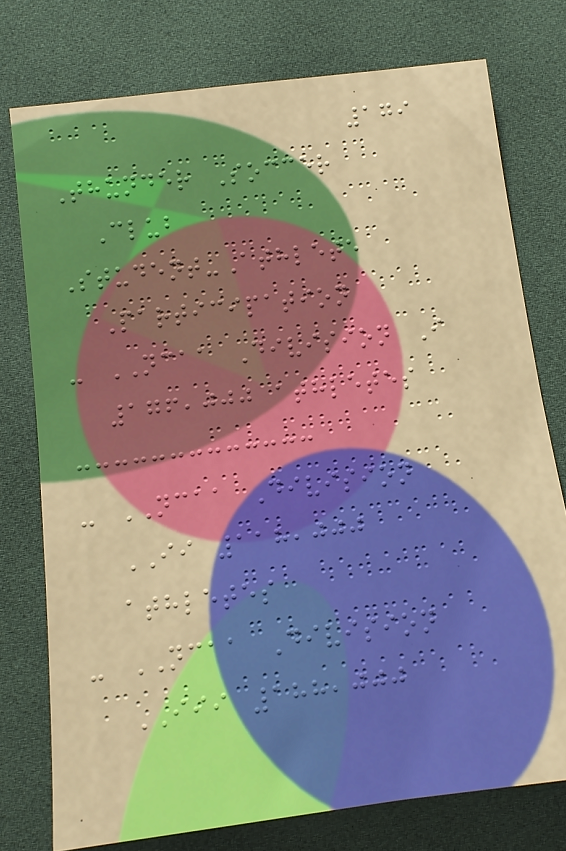179
Thunder Soccer
Club
Student-Athlete
Participation
- NCAA Division I
176,000 athletes
- NCAA Division
II 118,000
athletes
- NCAA Division
III 188,000
